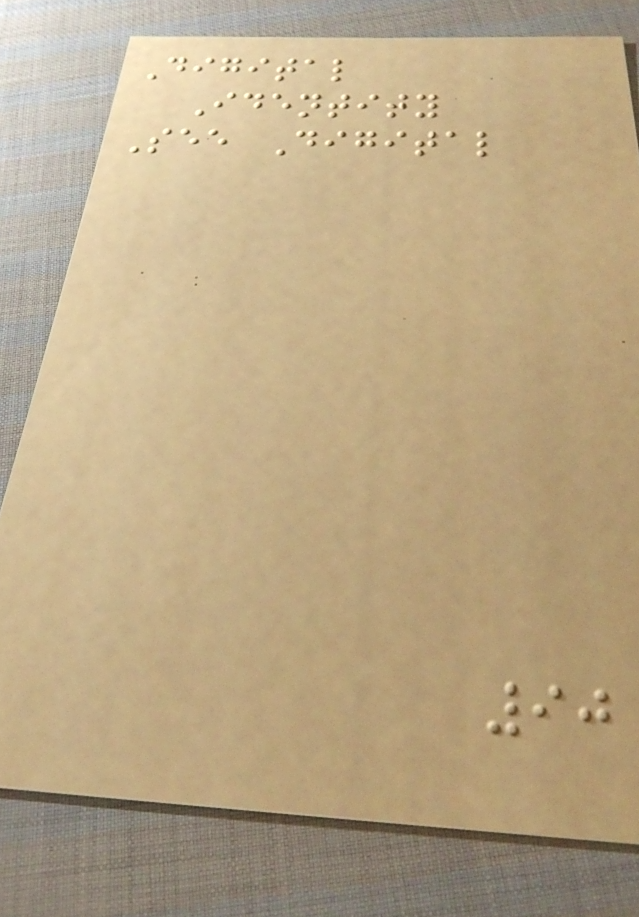Digital
Identity
See Digital
90
